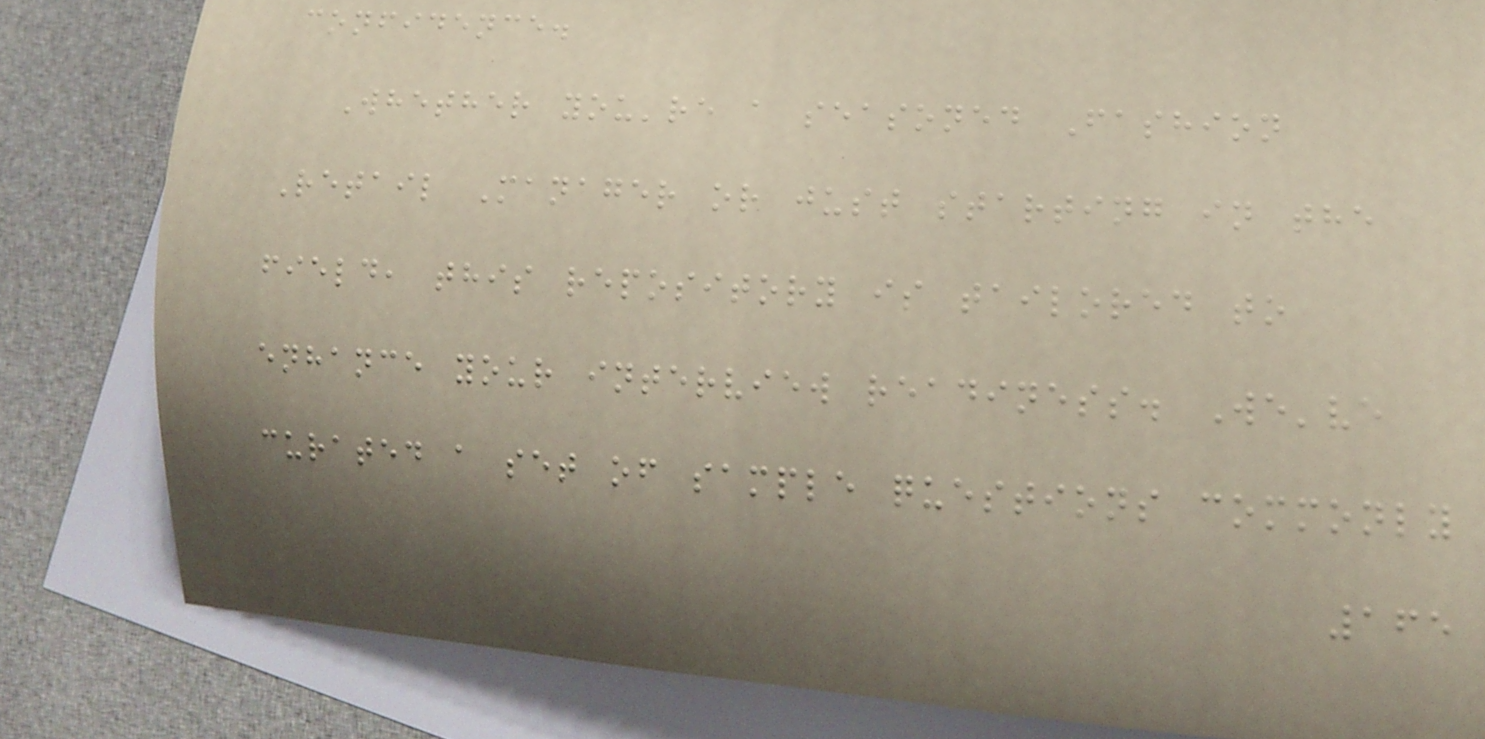confidence.
Whether you're a seasoned Fashion
Retail Manager or just starting in the
field, this repository is tailored to
enhance your interview readiness. We've
curated a set of sample questions commonly
165
